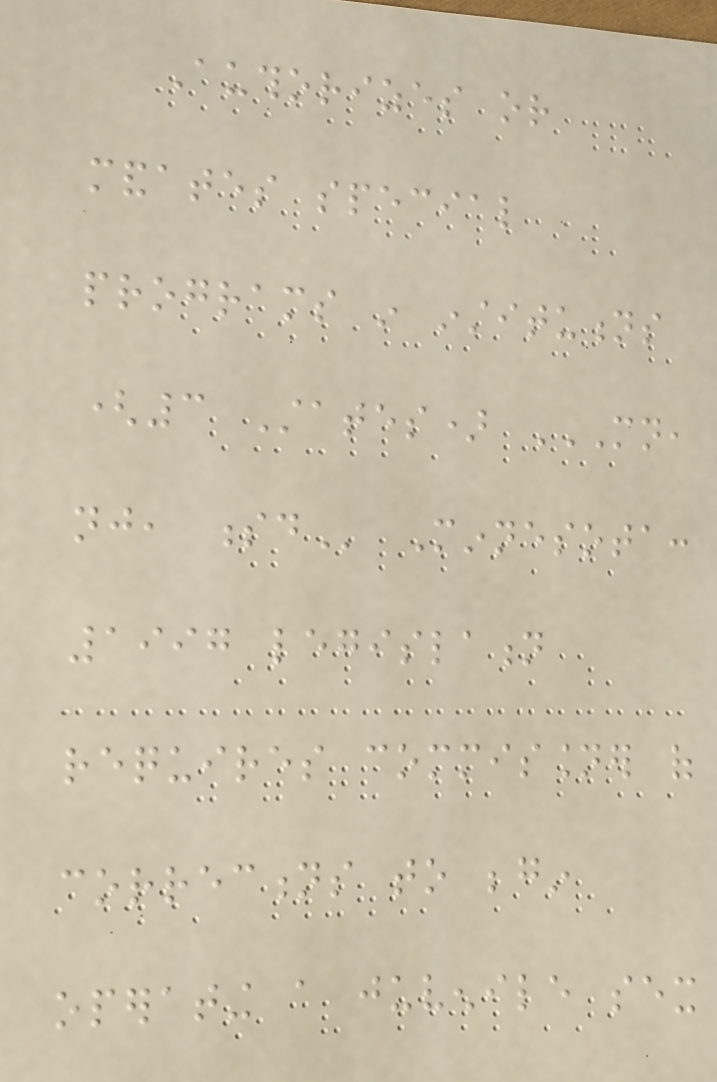Authorizes or
mandates special
programs in institutions
(3 States) MN,
NJ, SD Minnesota:
1997 legislation
requires commissioner of
corrections to begin
operating a juvenile sex
